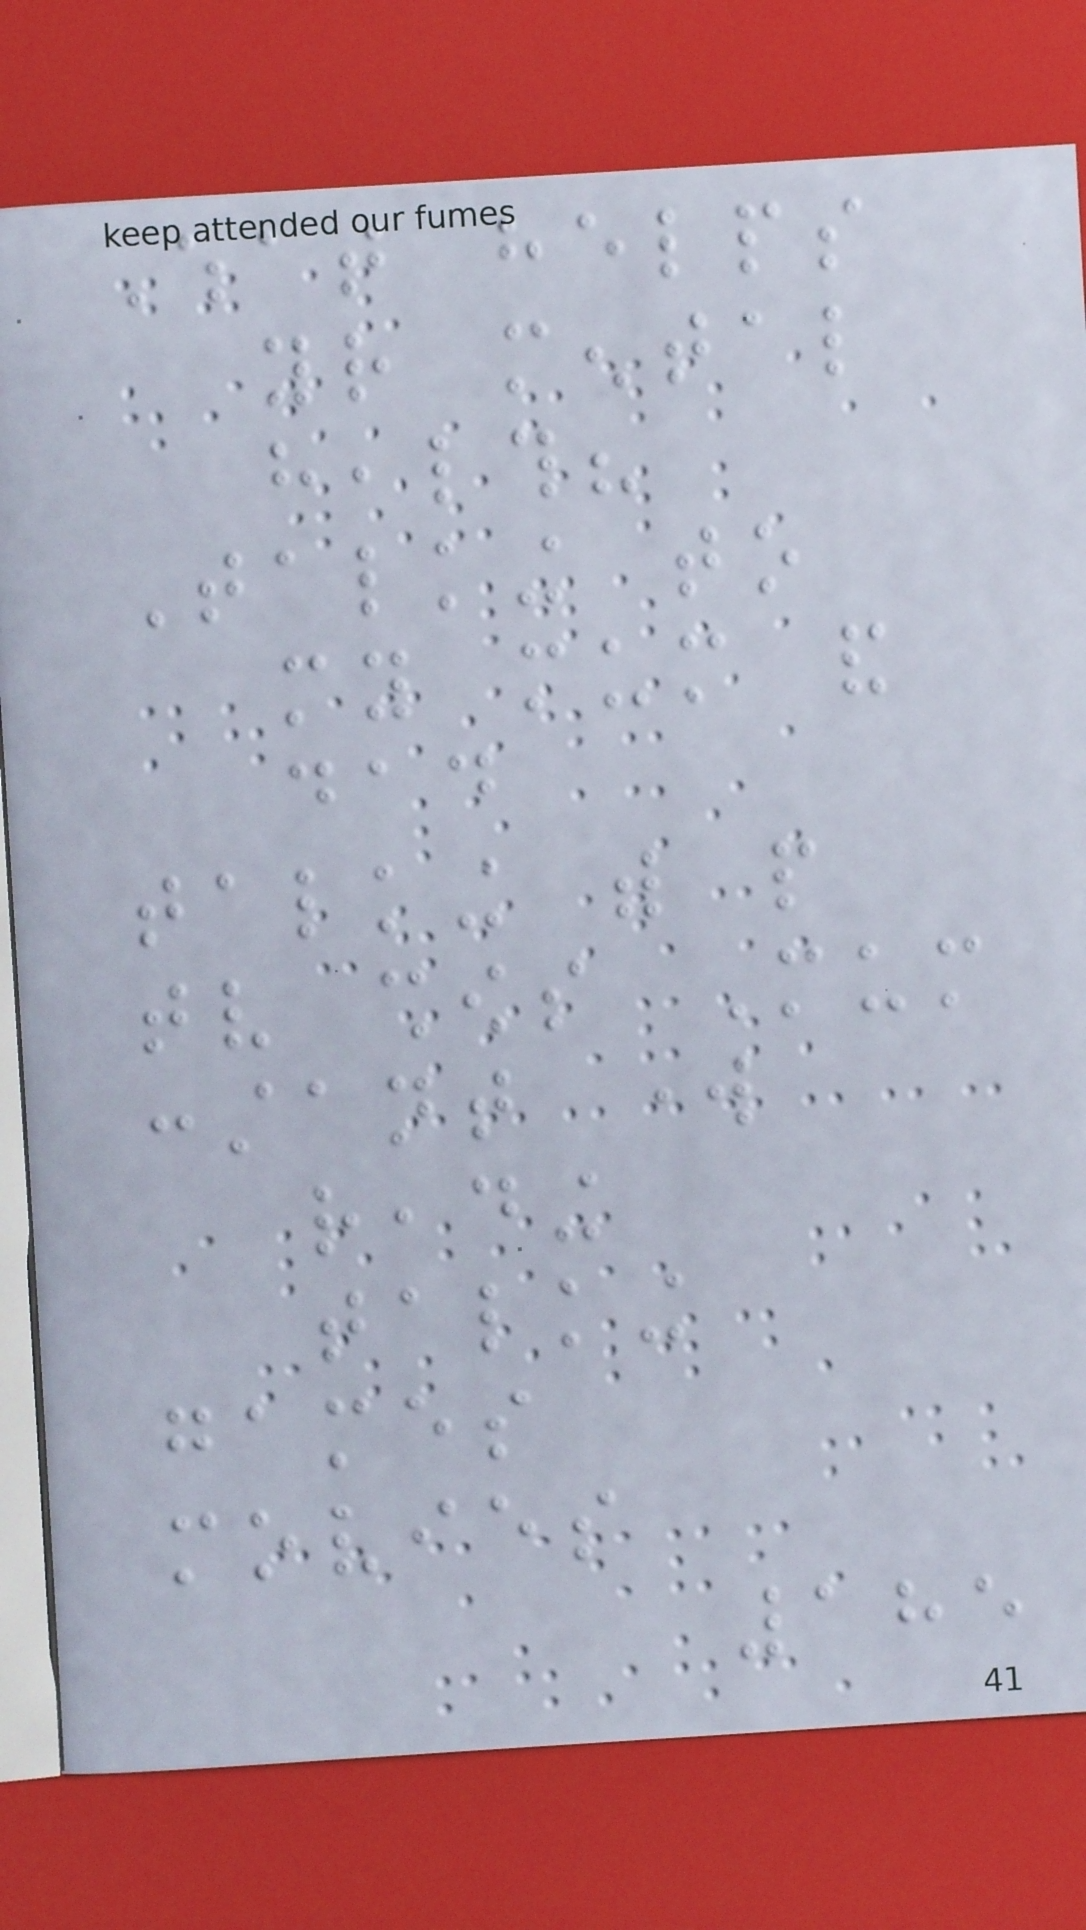What helps
your mental
health?
Talking to
my mum and
dad
talking with people
tv shows Mum
constant work
reading
talking
games
movies
185
